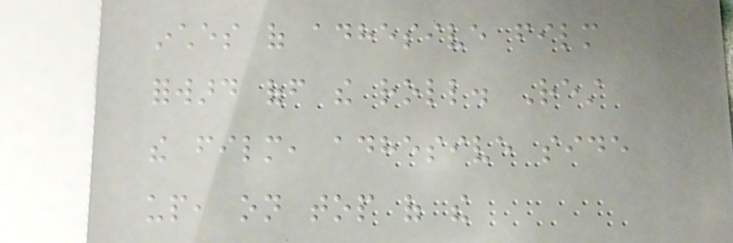inches of adhesive film
forward off the roll. Rest
the film, adhesive side
up, on top of the
